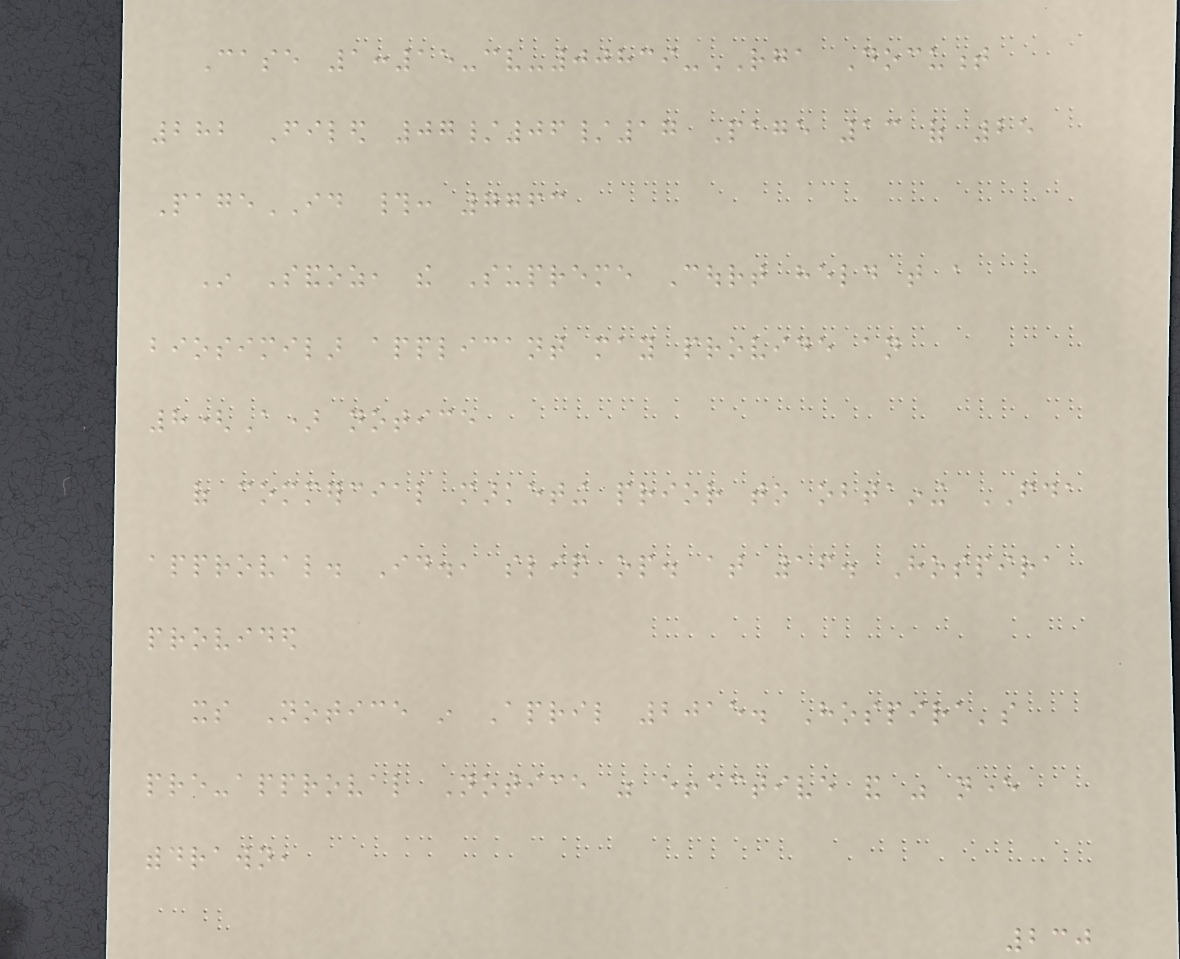Case 1:15-cv-00839-RGA Document
282 Filed 07/06/17 Page 13 of 25
PageID #: 7763
In Sandoz, the Supreme Court held that a
biosimilar applicant may provide an
8(A) notice
of commercial marketing prior to obtaining FDA
approval. Id., slip op. at 16. Hospira
provided
its Notice in April 2015. Hospira's
pre-approval Notice was effective and was never
withdrawn,
230
